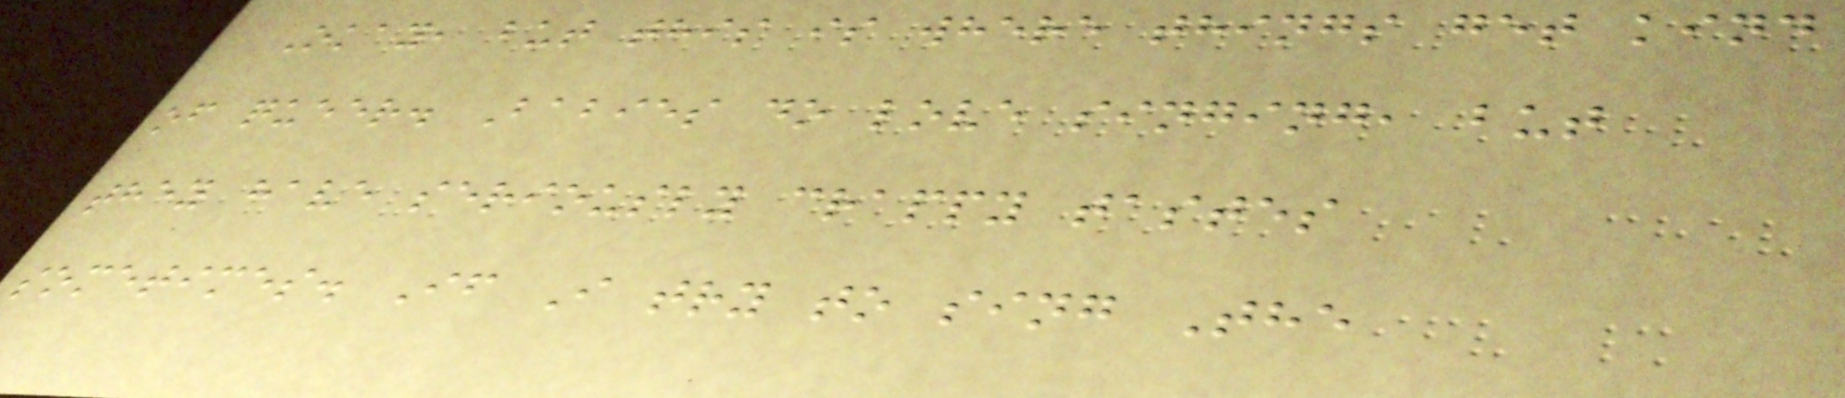Okay, but this is where things get kind
of queer. Babies do love singing, but
they have seriously crappy tastes
sometimes. If I try to sing The
